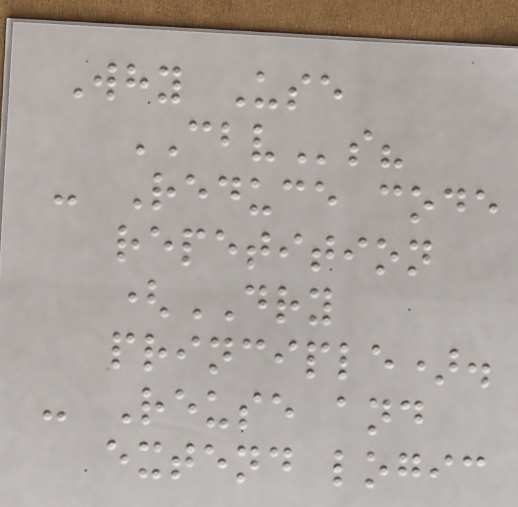Why Use
CBVs?
- Reduce code
repetition
(DRY
principle).
- Reuse and
extend logic
